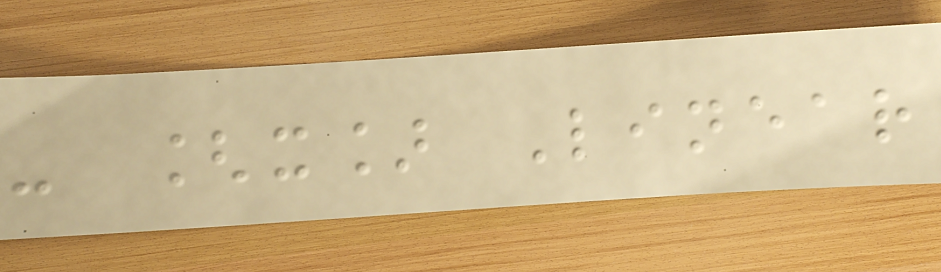- [x] Linear
